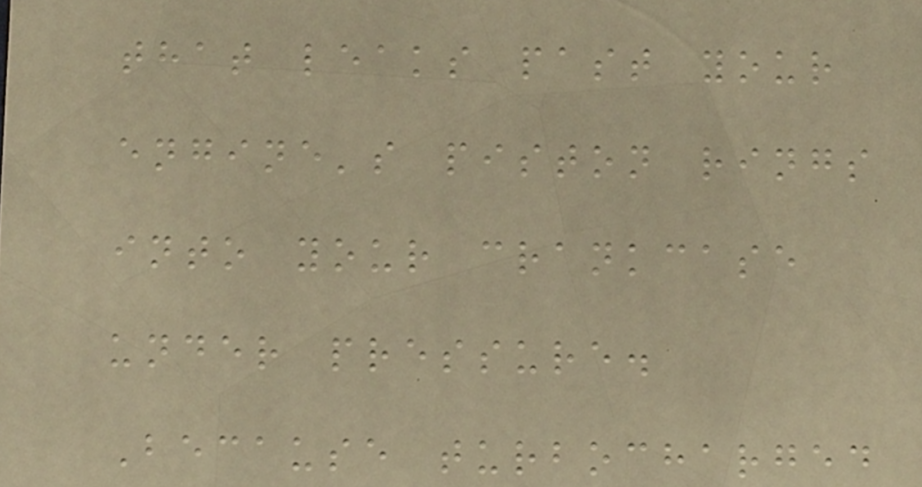that leaks past your
engine's piston rings
into your crankcase
under pressure.
Because turbocharged
